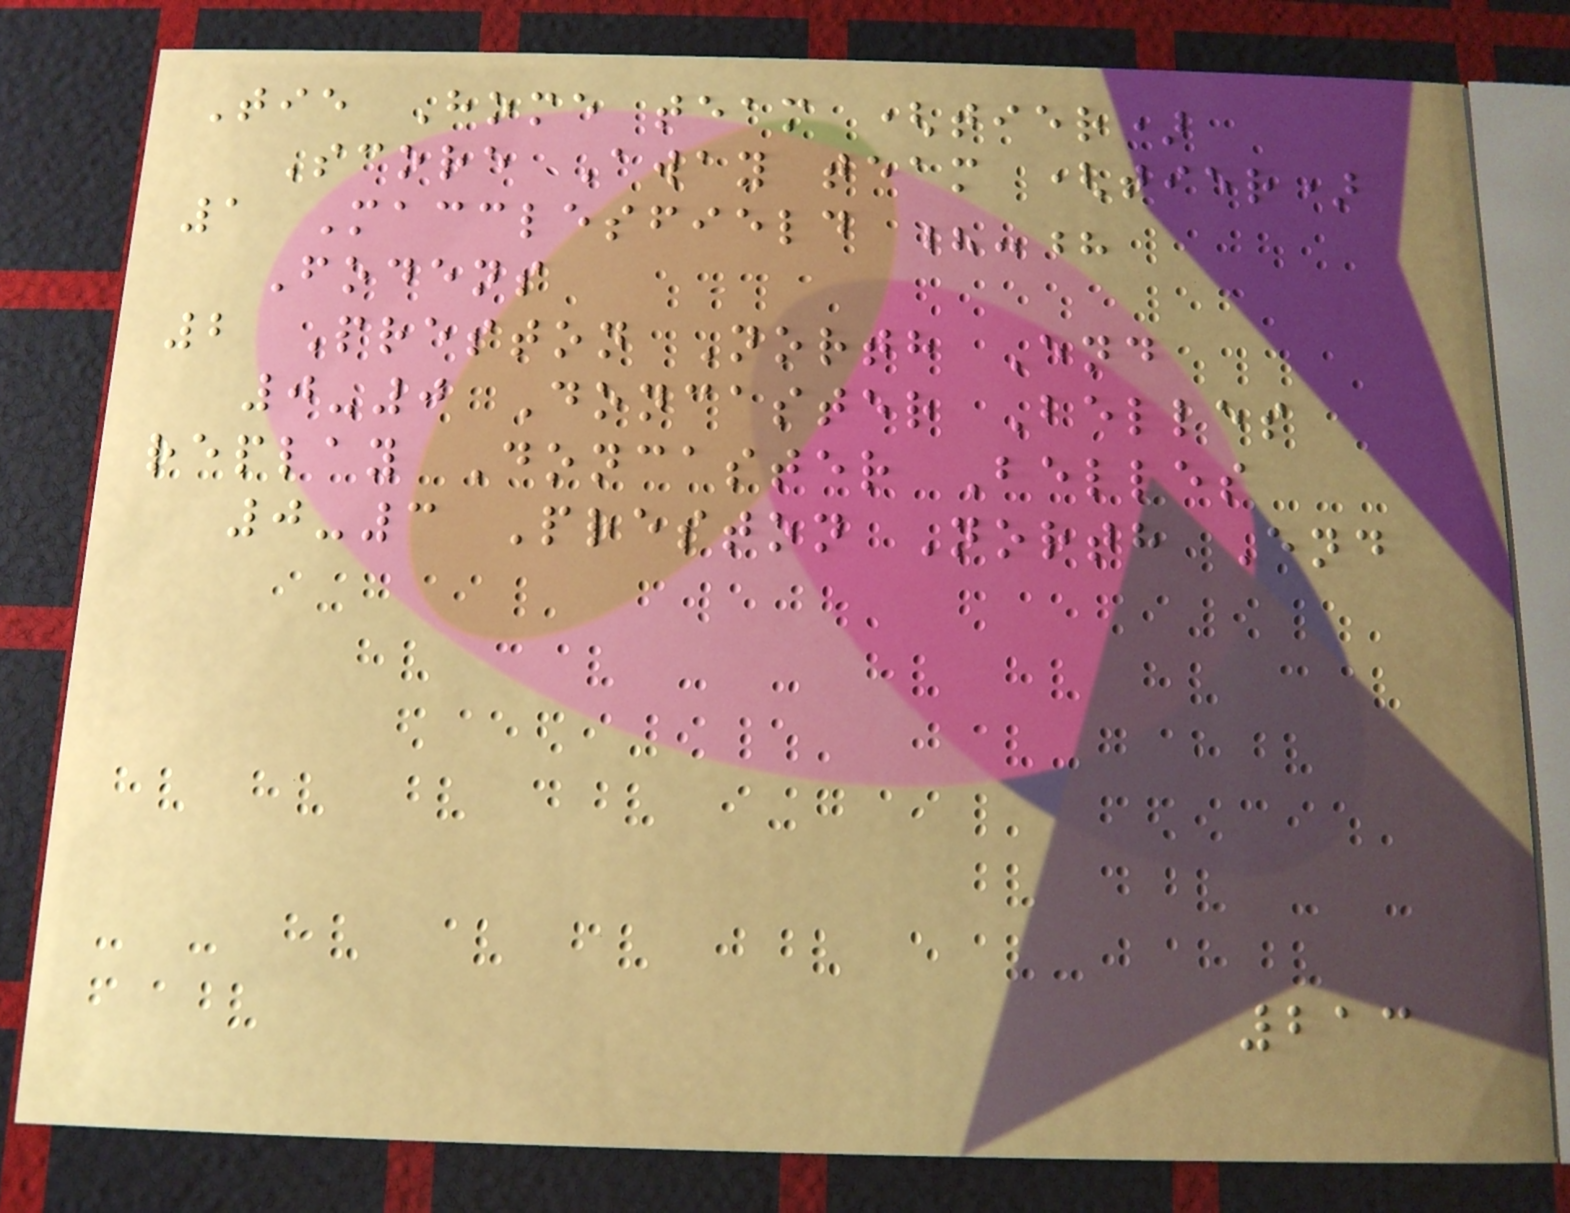Tie Home team (tier)
Score Away team (tier)
1 Macclesfield ?-?
Fodens
2 Preston North End
0-0 Doncaster Belles
replay Doncaster Belles
0-3 Preston North End
213
